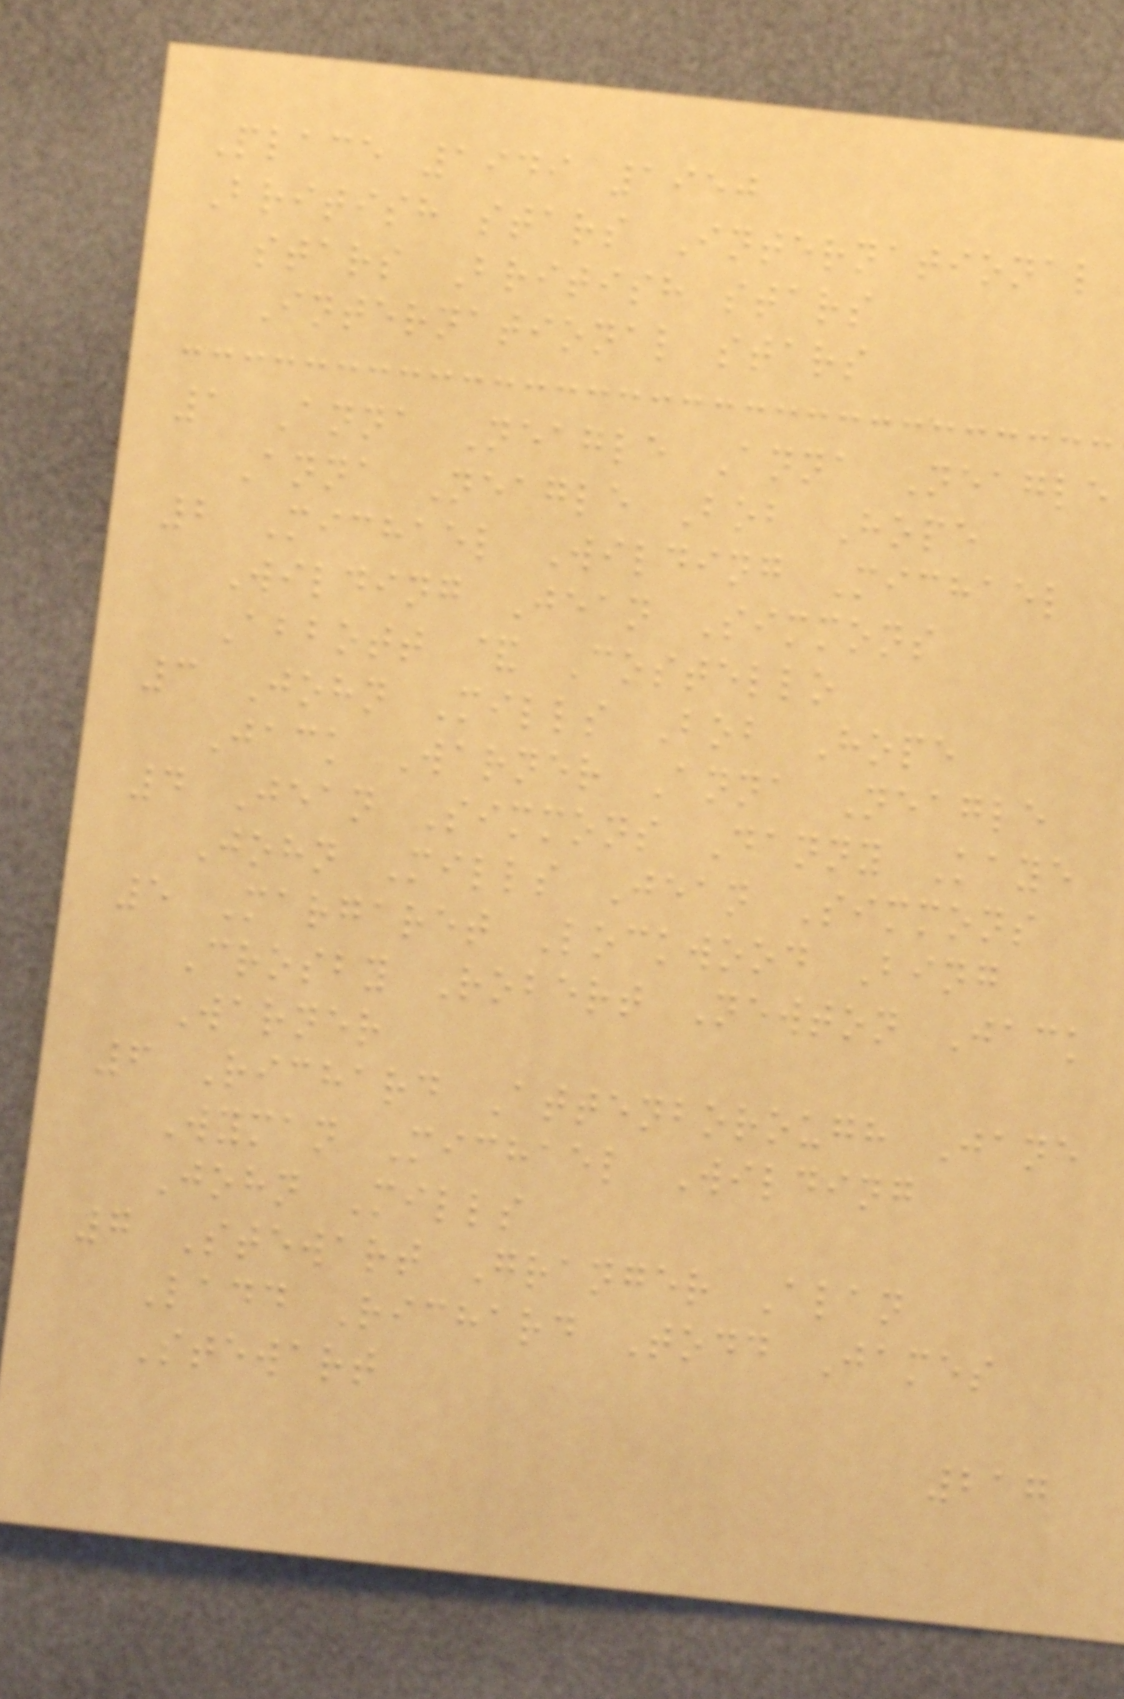Place 1949 1950
British stars International
stars British stars
International stars
1 Anna Neagle Anna Neagle
Anna Neagle Bob Hope
2 Michael Wilding Michael
Wilding Jean Simmons
Abbott & Costello
3 John Mills Bob Hope
Jack Warner Anna Neagle
4 Jean Simmons Danny Kaye
John Mills Jean Simmons
5 Margaret Lockwood Bing
Crosby Robert Newton Jack
Warner
6 Richard Attenborough Jane
Wyman Michael Wilding
John Mills
7 Stewart Granger Alan
Ladd Richard Todd James
Stewart
217
